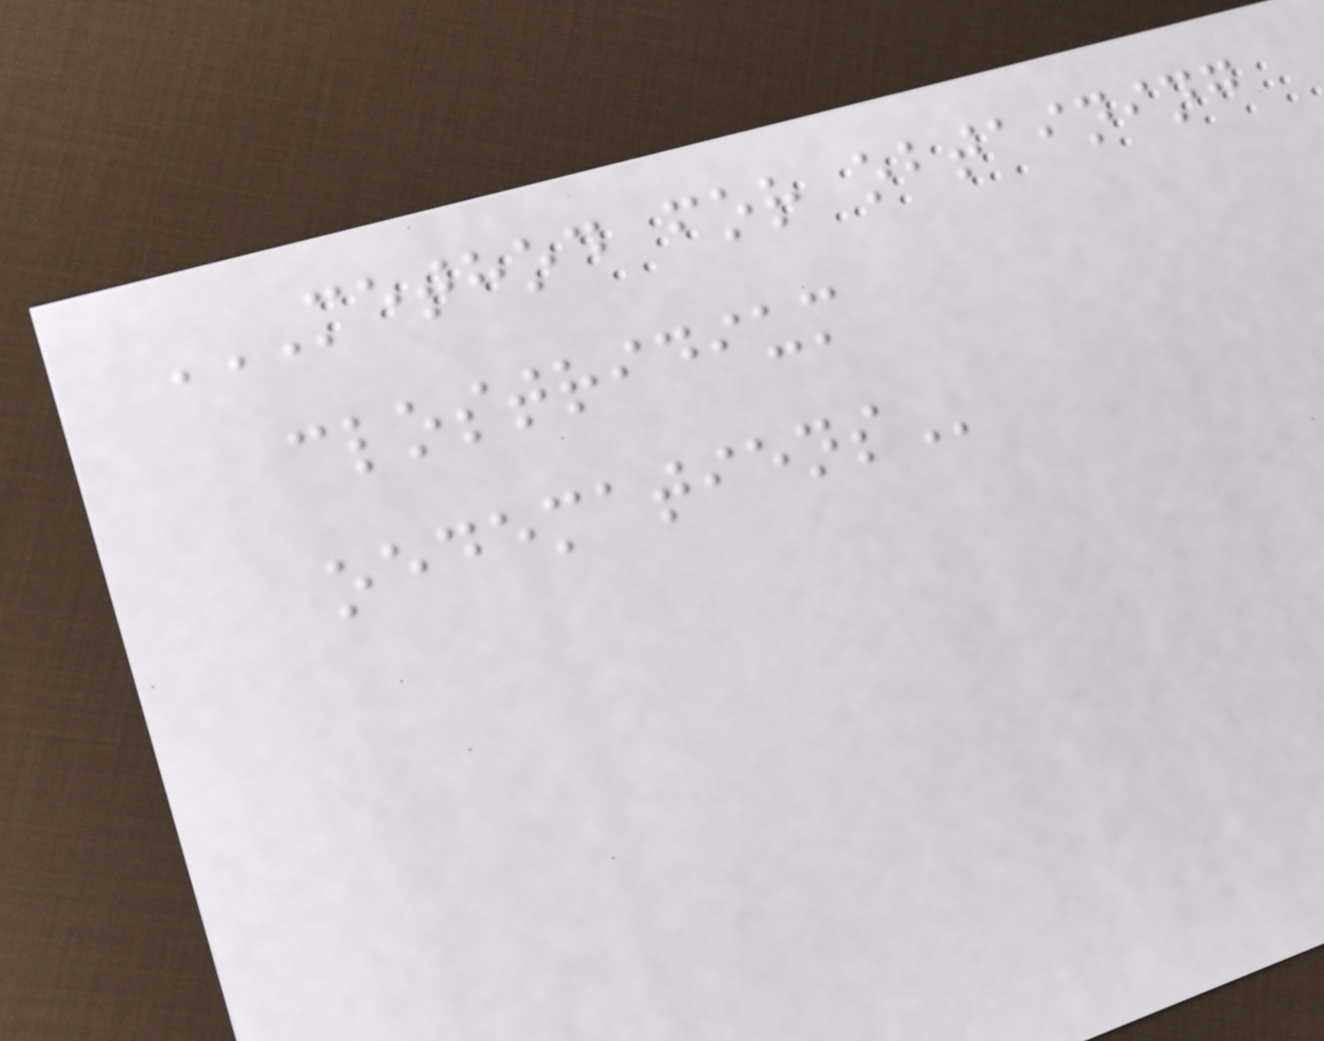METHOD FOR OBTAINING
CLOSTRIDIUM
OEDEMATIENS
